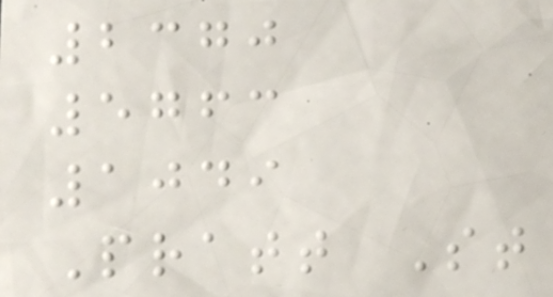2370
5763
1049
Pratt St
